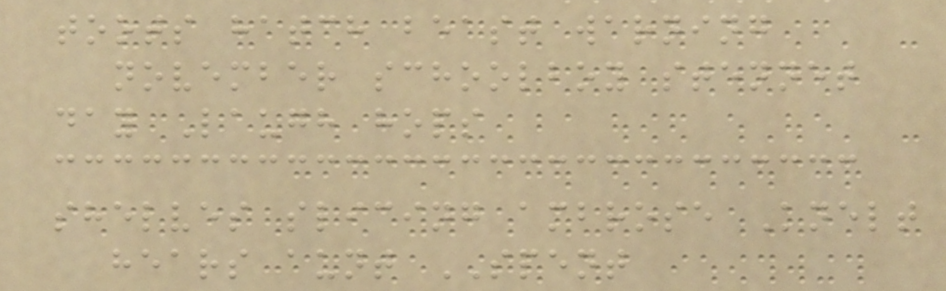toots hatch beast warning
november schoolboy stennet
day Laugh hops
shelves slicing ambrose Knelt
hears aunt SPENT
